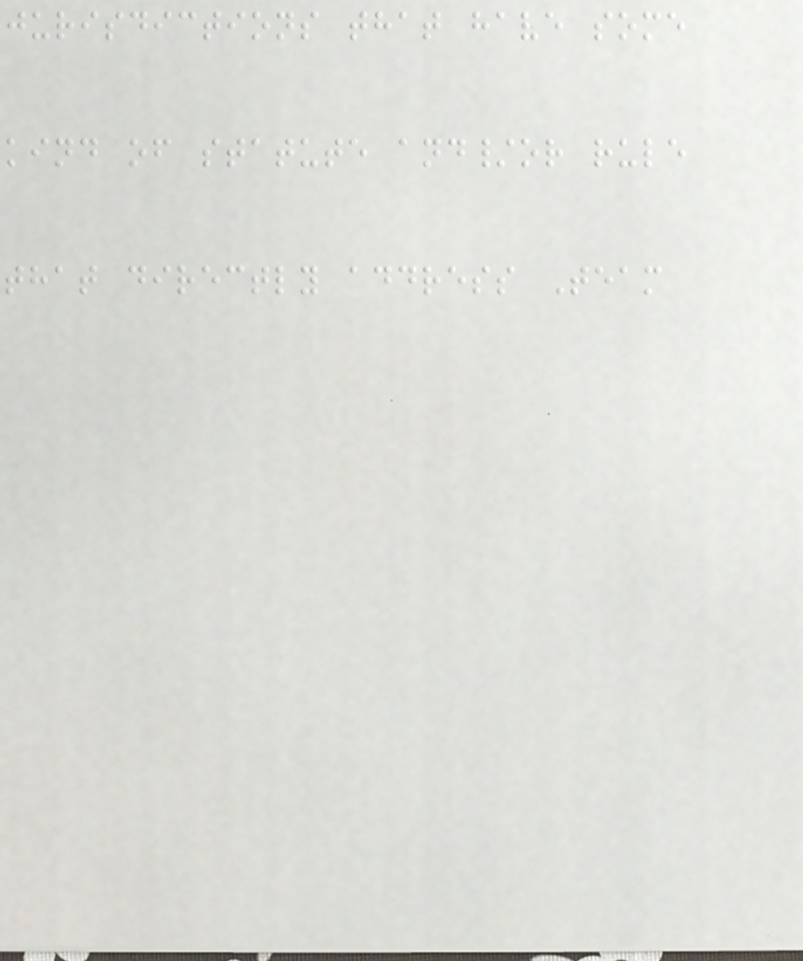jurisdictions that have some
kind of statute and/or rule
that directly address Team
